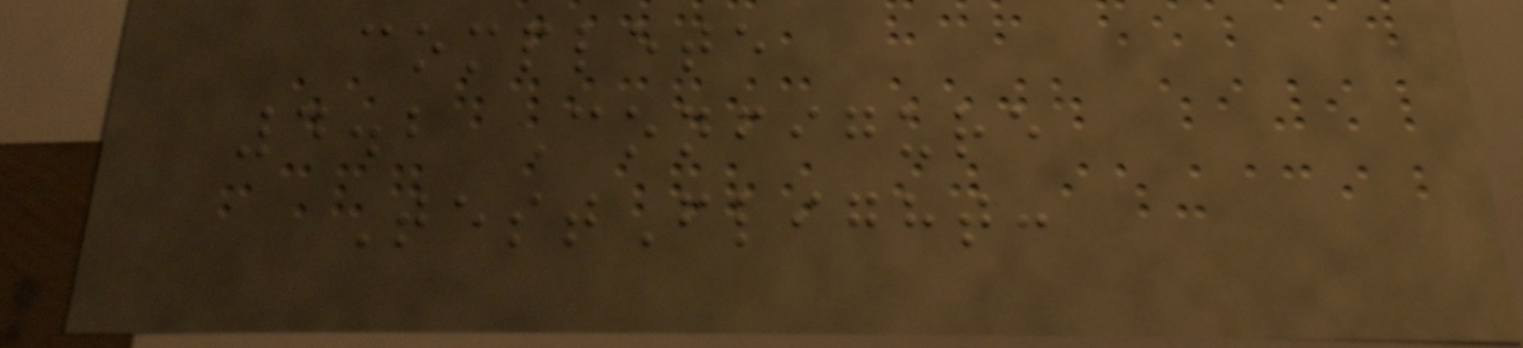complete
4.2 Configure
TestFlight:
